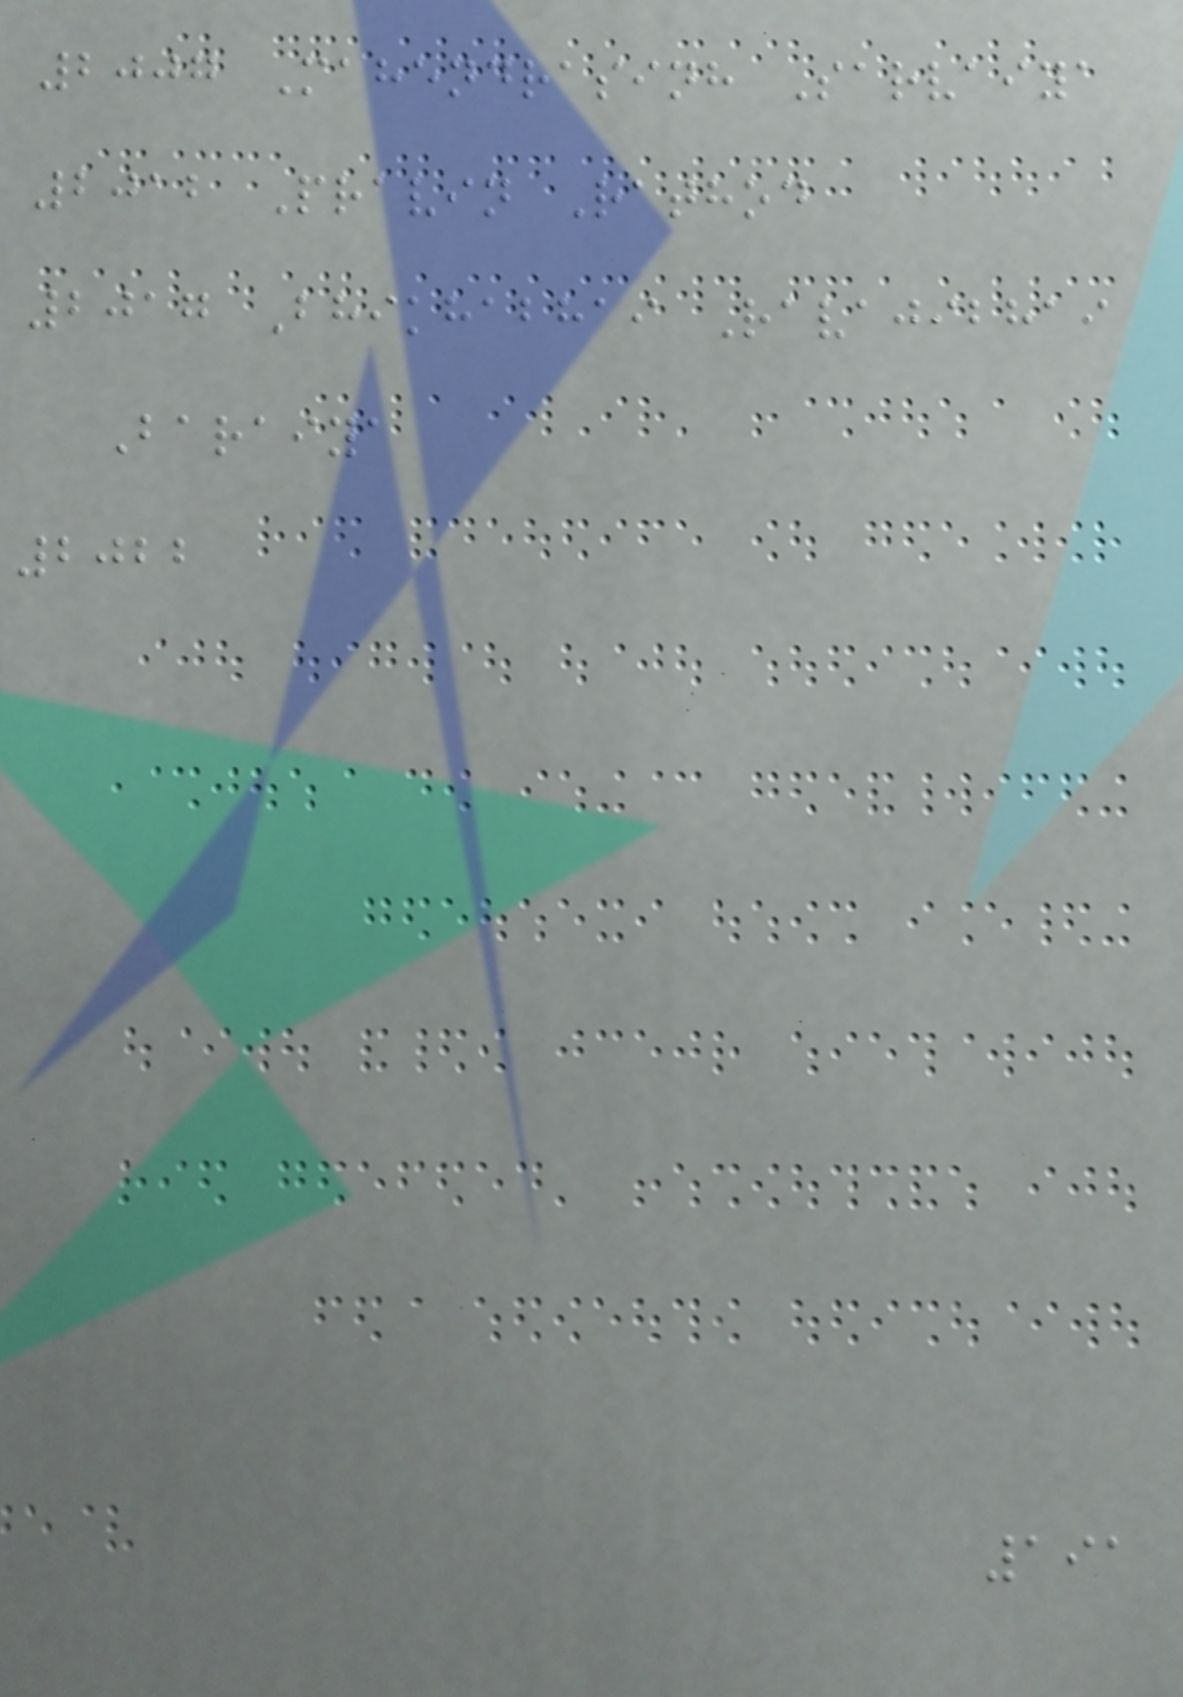2007 Mahendrasinh Sarvaiya
2012 Pravin Rathod
2017 Bhikhabhai Ravajibhai
Baraiya
2022
191
